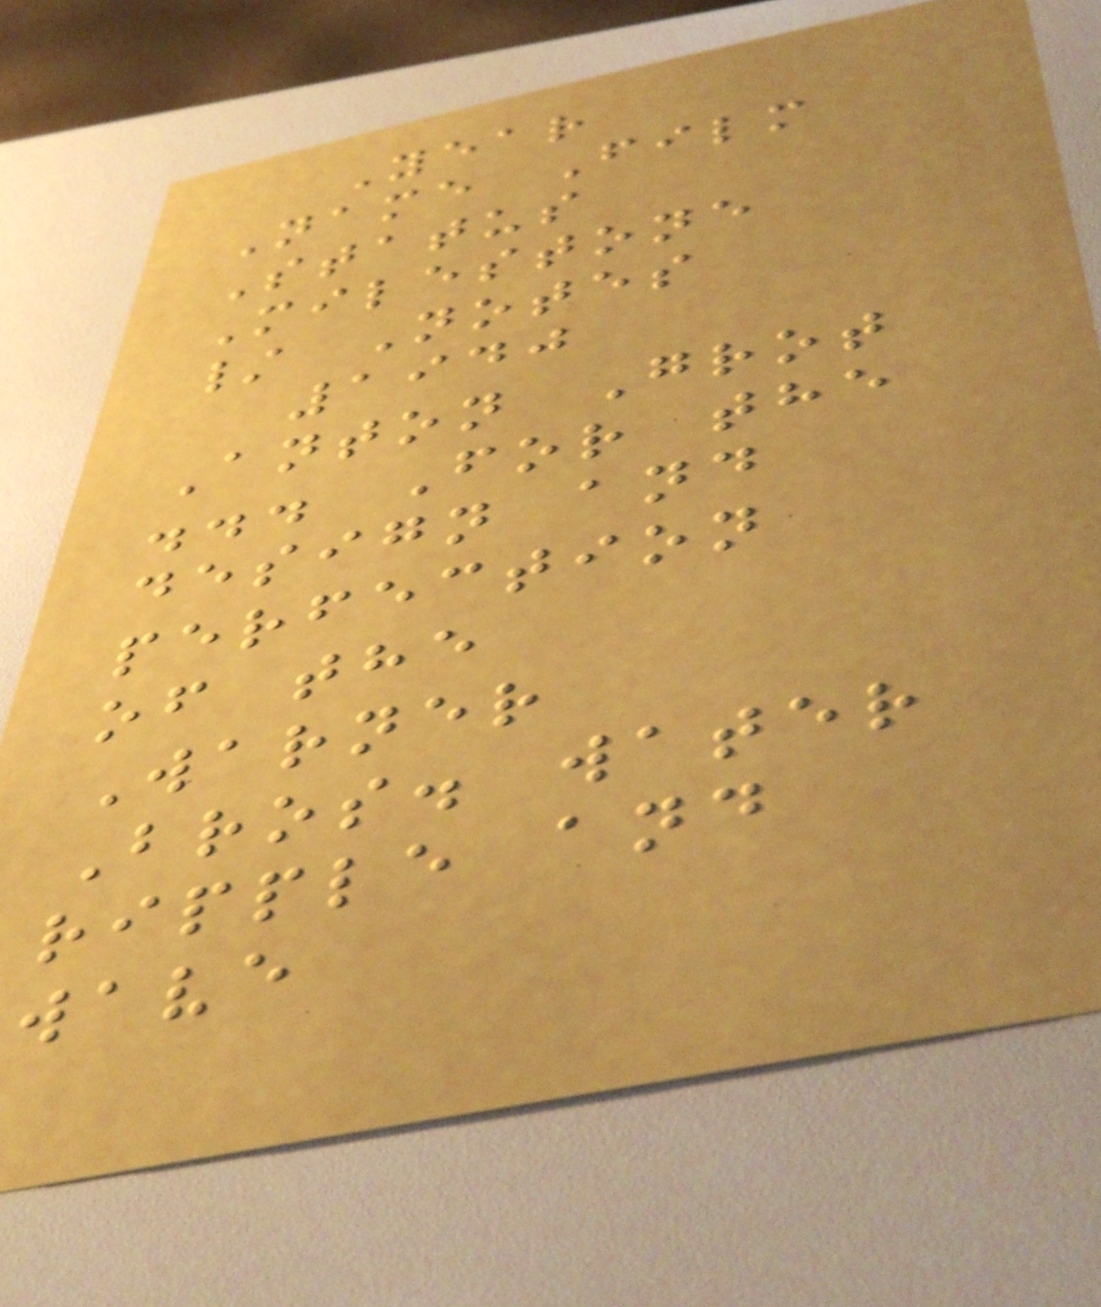Year
Name Film
Status
Milestone
/ Notes
1940
Anton Grot
... For the
design and
perfection
of the
Warner
Bros. water
ripple and
wave
